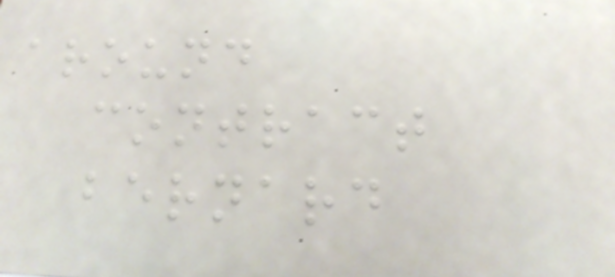around
contract
bernard
